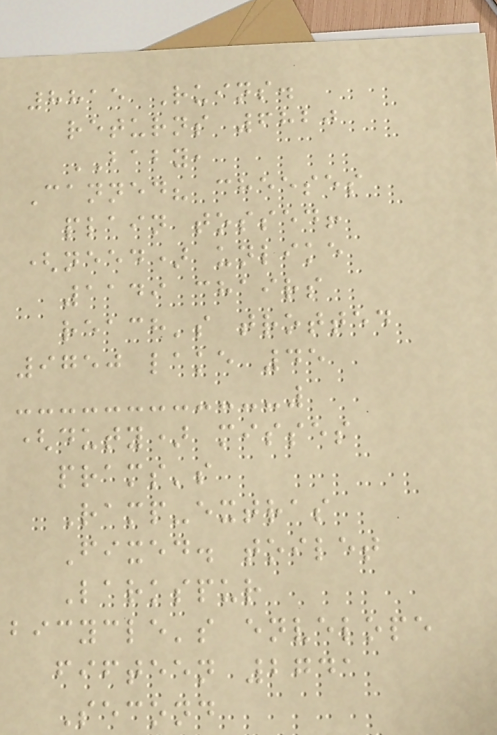8815 Ruins.
returns 6820
BABY,
Canned? cheeses
plain tossed!
(need) unlike
1149 chairs
reach's trotted
9750 lake 45
(duty) misses
prams's
Ramp-extras
Fixed. toilet
Larkspur
bicycle's envelope
fifteen 2741
Second
